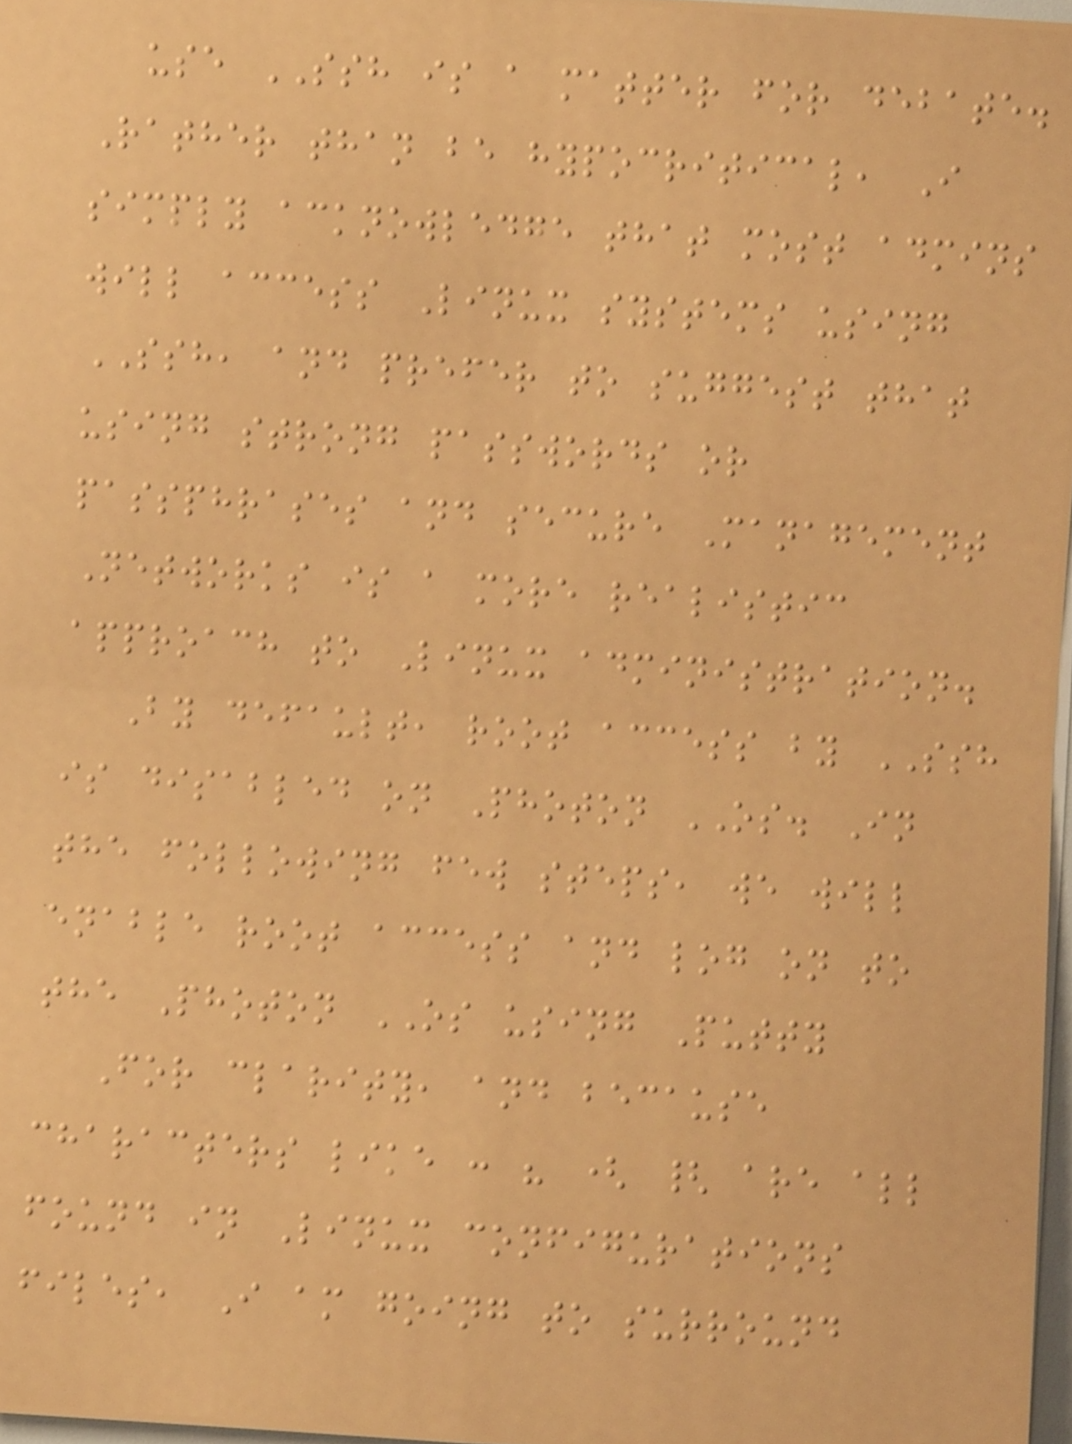use SSH is a matter for debate.
Rather than be hypocritical, I
simply acknowledge that most admins
will access Linux systems using
SSH, and prefer to suggest that
using strong passwords or
passphrases and secure Management
Networks is a more realistic
approach to Linux administration.
By default, root access by SSH
is disabled on Photon OS. In
the following few steps, we will
enable root access and log on to
the Photon OS using Putty
For clarity, and because
characters like : " ( { are all
found in Linux configurations
files, I am going to surround
